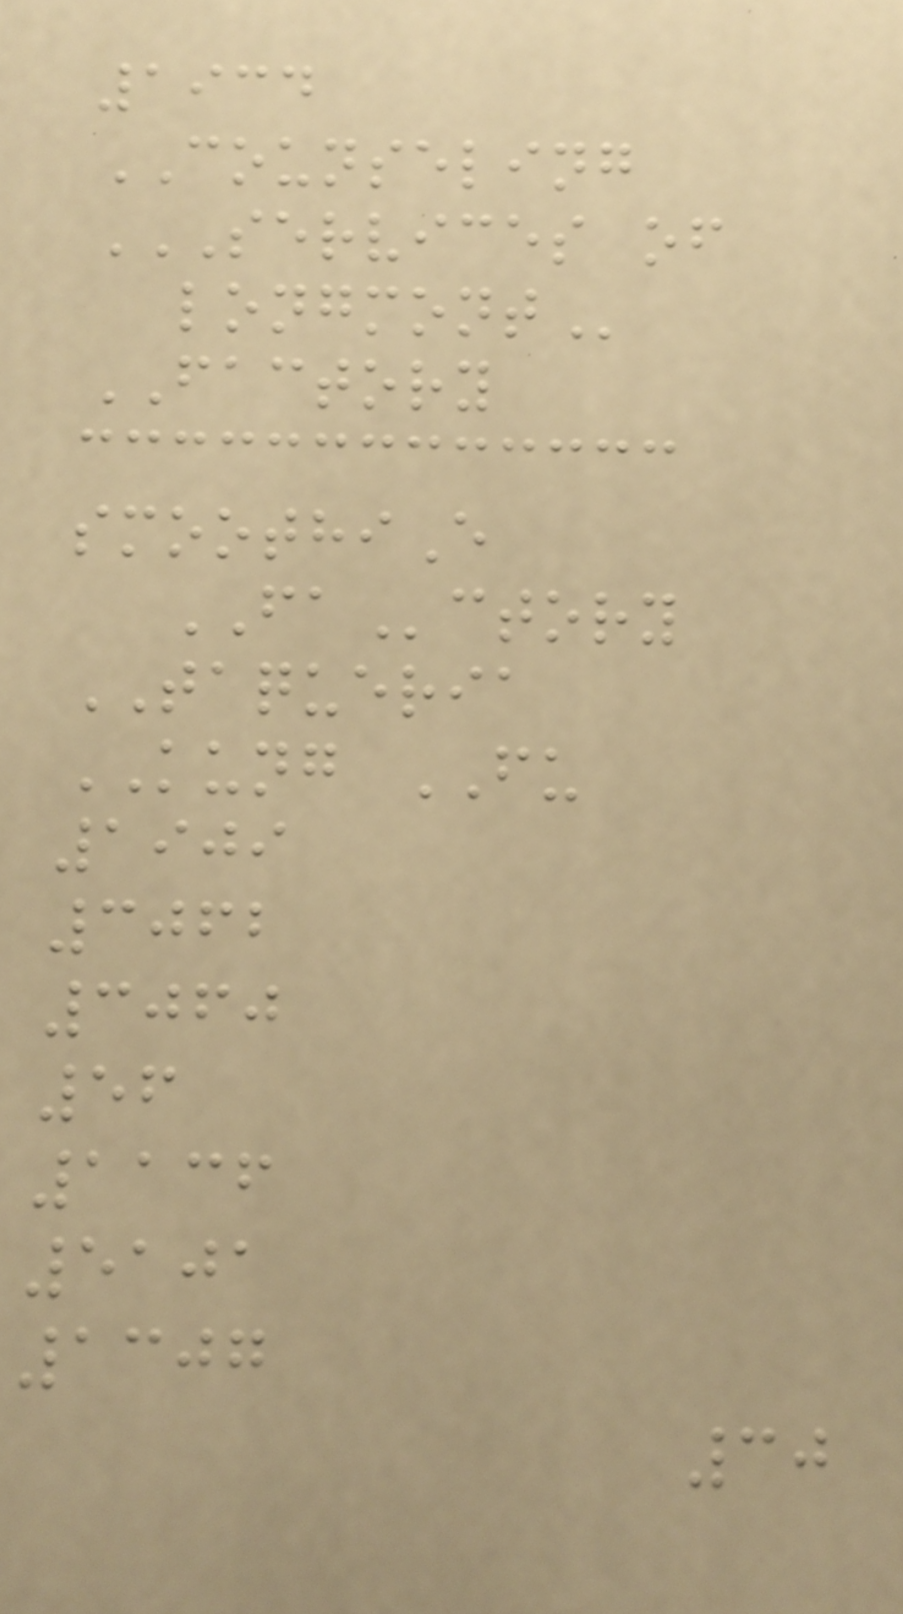1934
COUNSELING
SERVICES OF
LONGMONT
FACTORY
smoothiE
FActory
TAQUERIA
KUNG FU
1909
3062
3060
56
1136
5101
1307
30
